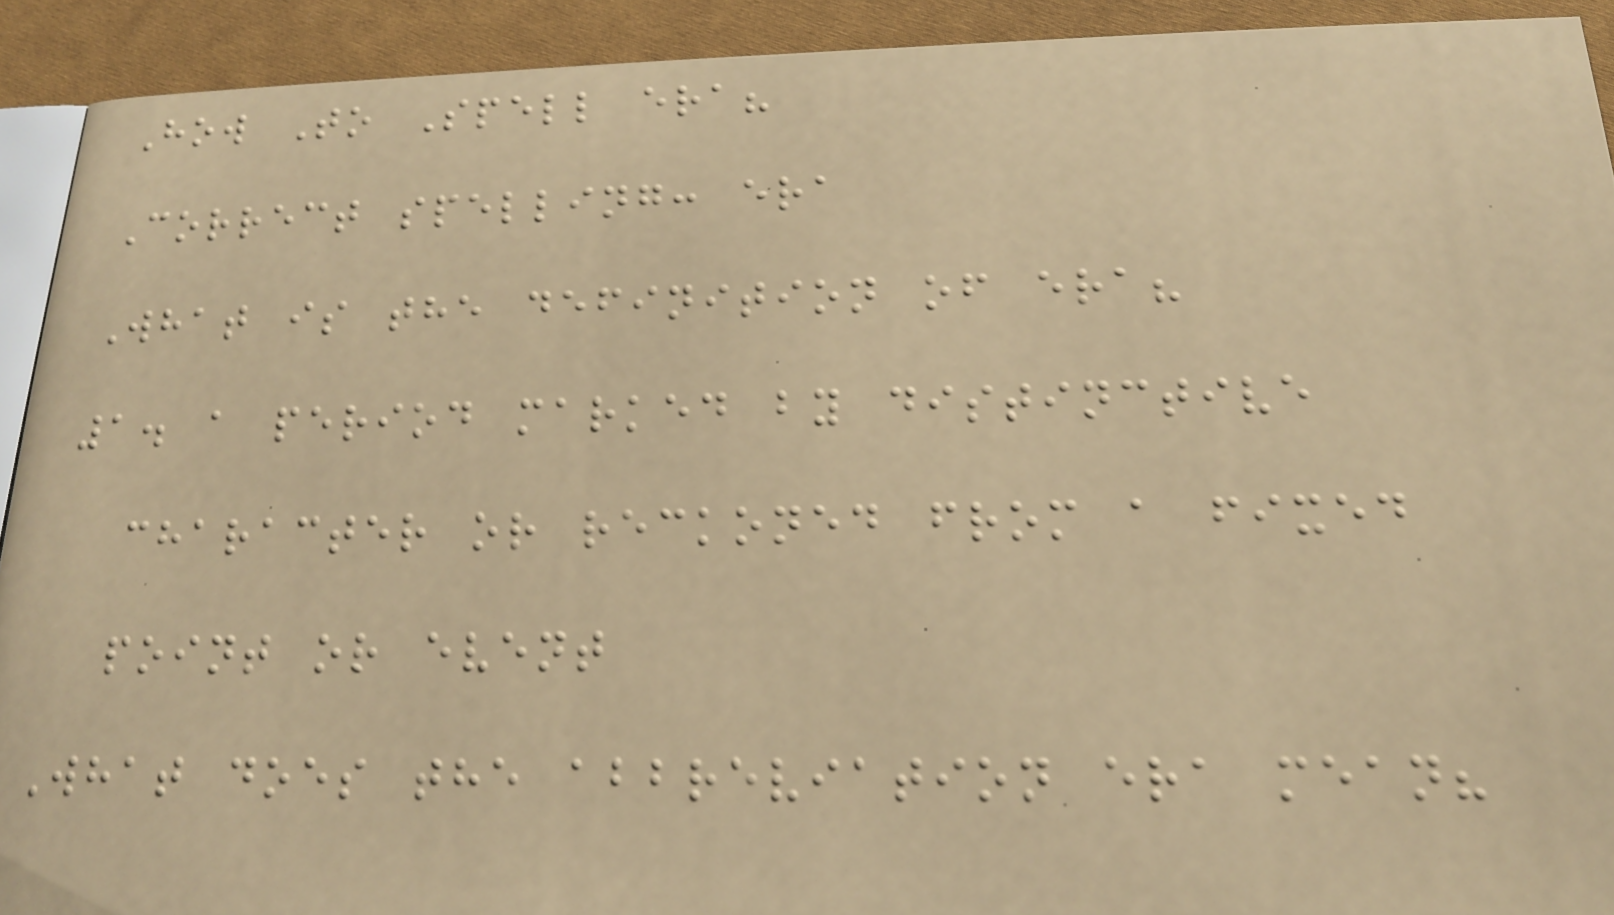How To Spell era?
Correct spelling: era
What is the definition of era?
1. a period marked by distinctive
character or reckoned from a fixed
point or event
What does the abbreviation era mean?
